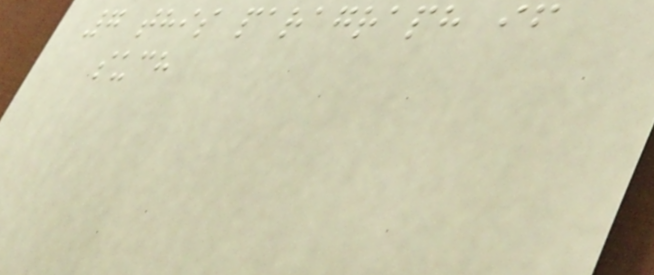7 this paragraph if
such
